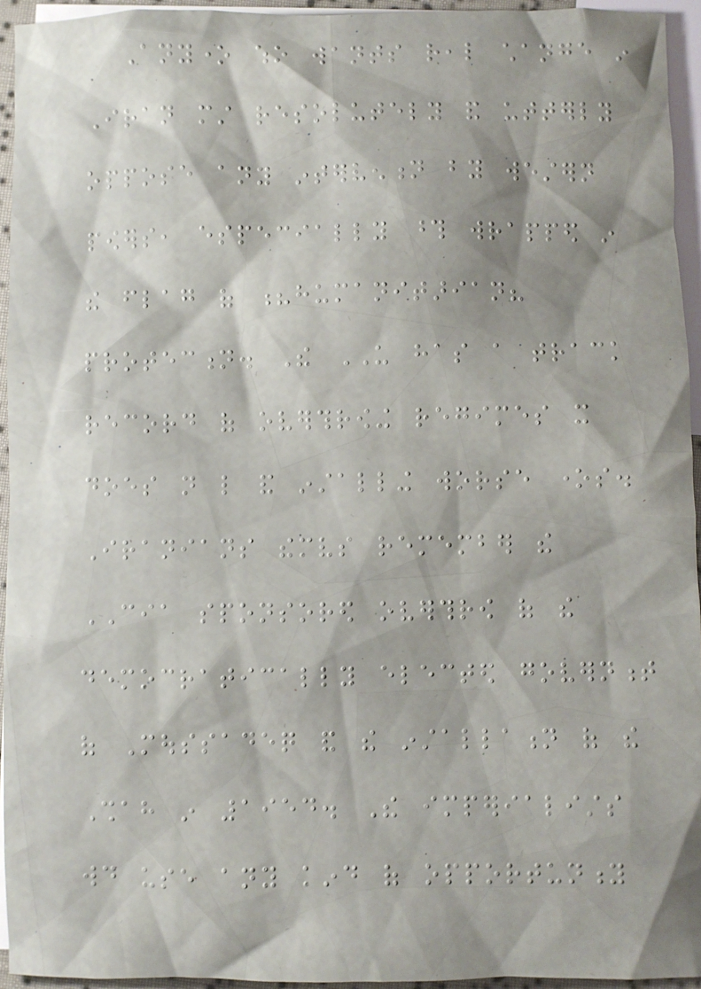Anyone who wants real change in
Iran must resolutely and utterly
oppose any intervention by western
powers, especially those wrapped in
the flag of ?humanitarian?
protection. The US has a track
record of overthrowing regimes it
does not like and installing worse ones.
Iranians themselves remember the
CIA sponsored overthrow of the
democratically elected government
of Moussadeq and the installation of the
Shah in 1954. The imperialists
would use any kind of opportunity
